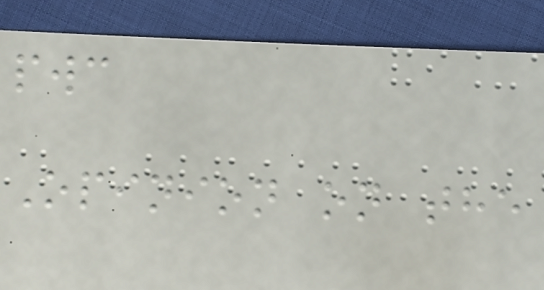pwc
Opinion on the
